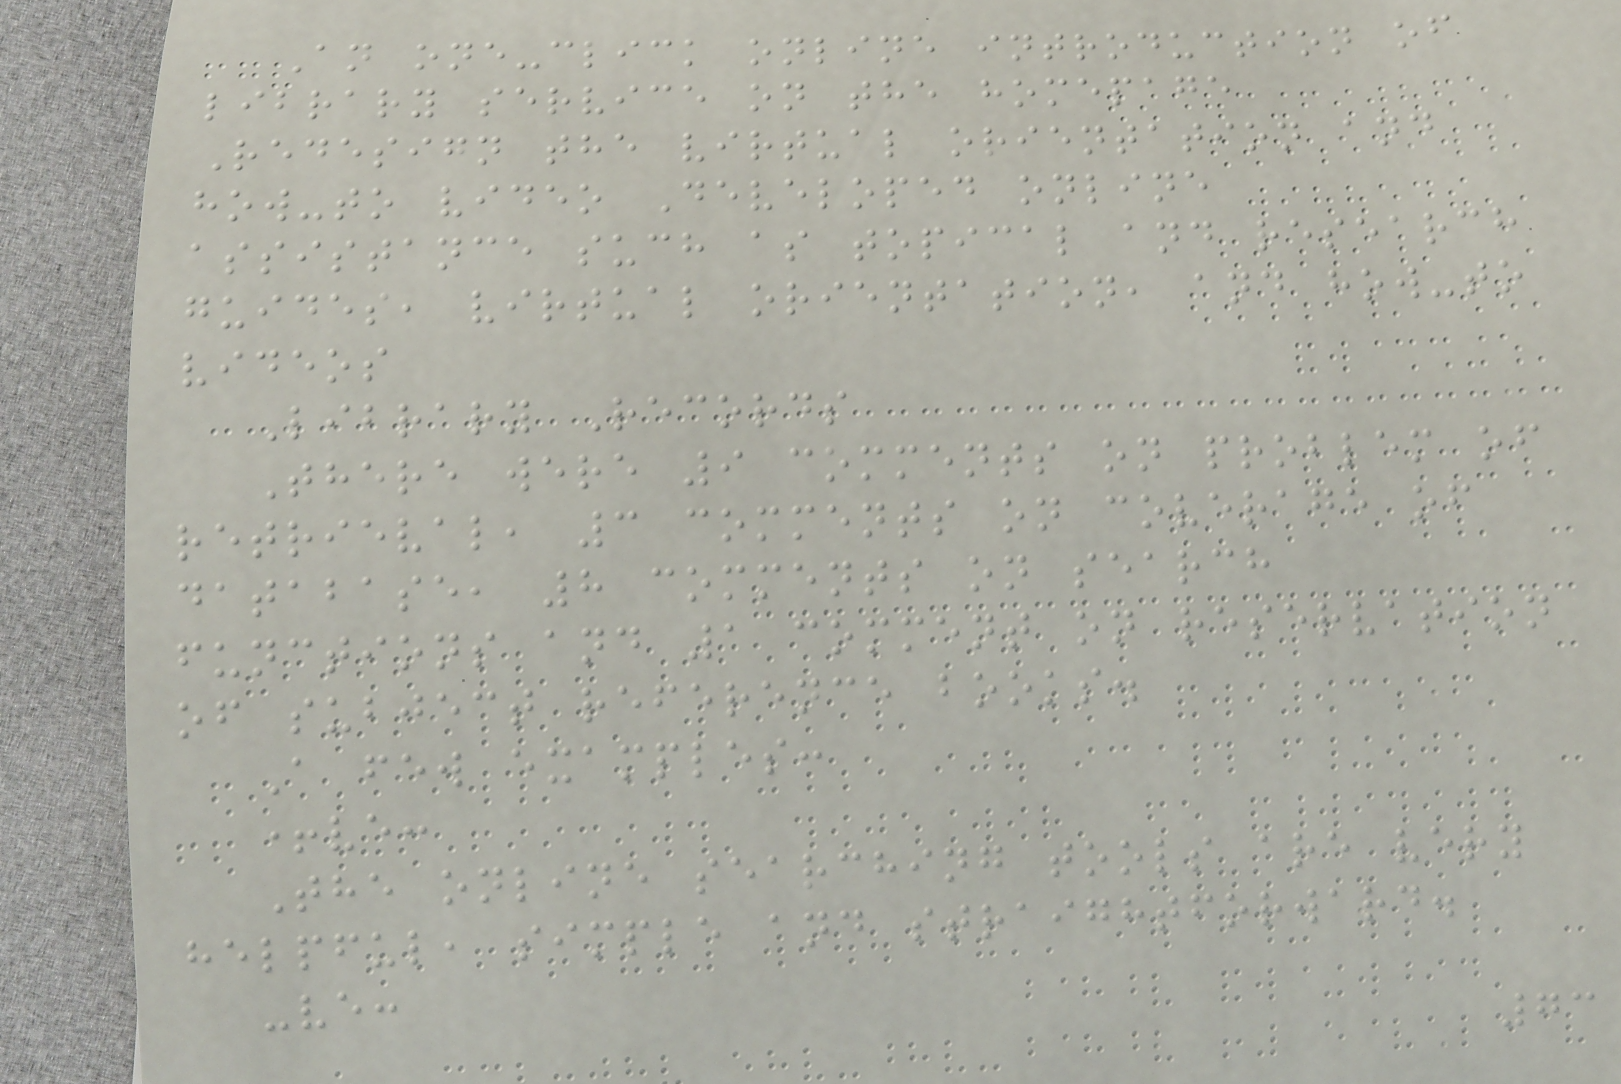An one-click online introduction of
library service on the homepage
Redesign the virtual orientation and
how-to video Developed online
assistance such as topical and research
guides, virtual orientation, and how-to
videos
Library Records
There were 9 comments on problem of
retrieval, 3 comments on coverage of
database, 8 comments on search
functions and 1 comment on reservation
of subject reference books.
A few examples:
+ve:
The online searching tools are very
helpful, simple and straightforward.
-ve:
73
